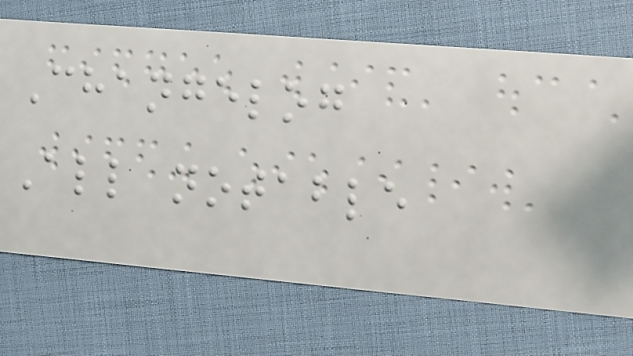Changelog
All notable
